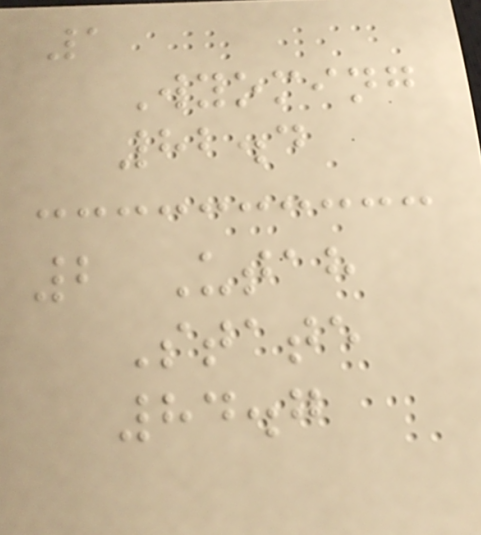1
Wyoming
82.4
2 Utah
State
84.7
